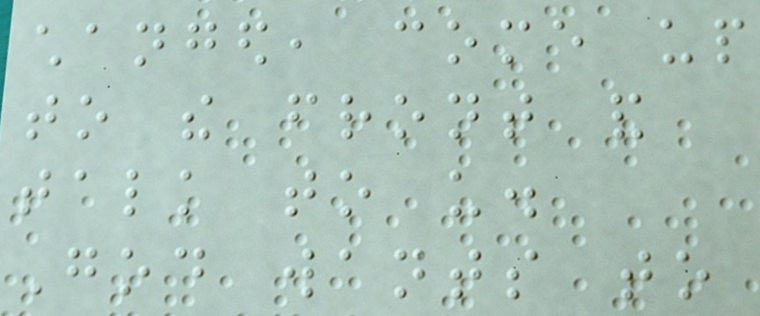changed, come up
to the front and
talk to us.
God wants to
